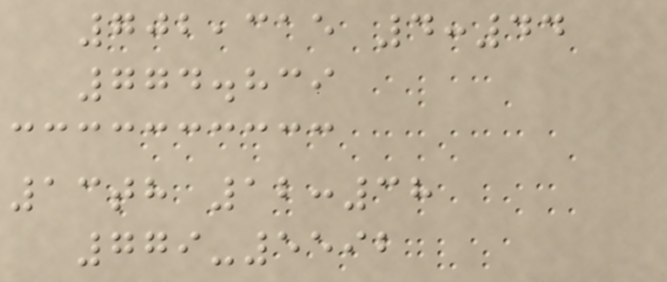702,315 4:44
774.839
13th 12:38
779-5592
